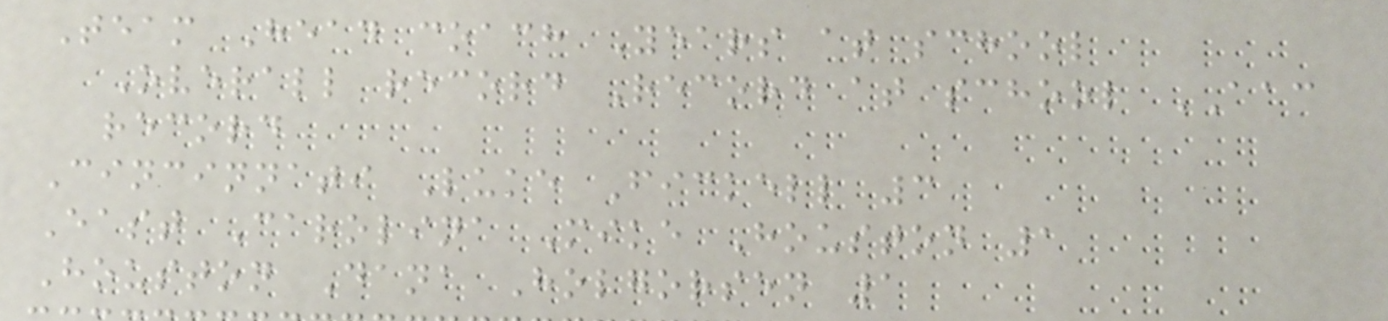Team Head coach Years at school
Overall record Record at school AAC
record
Cincinnati Luke Fickell 3
East Carolina Mike Houston 1
Houston Dana Holgorsen 1
